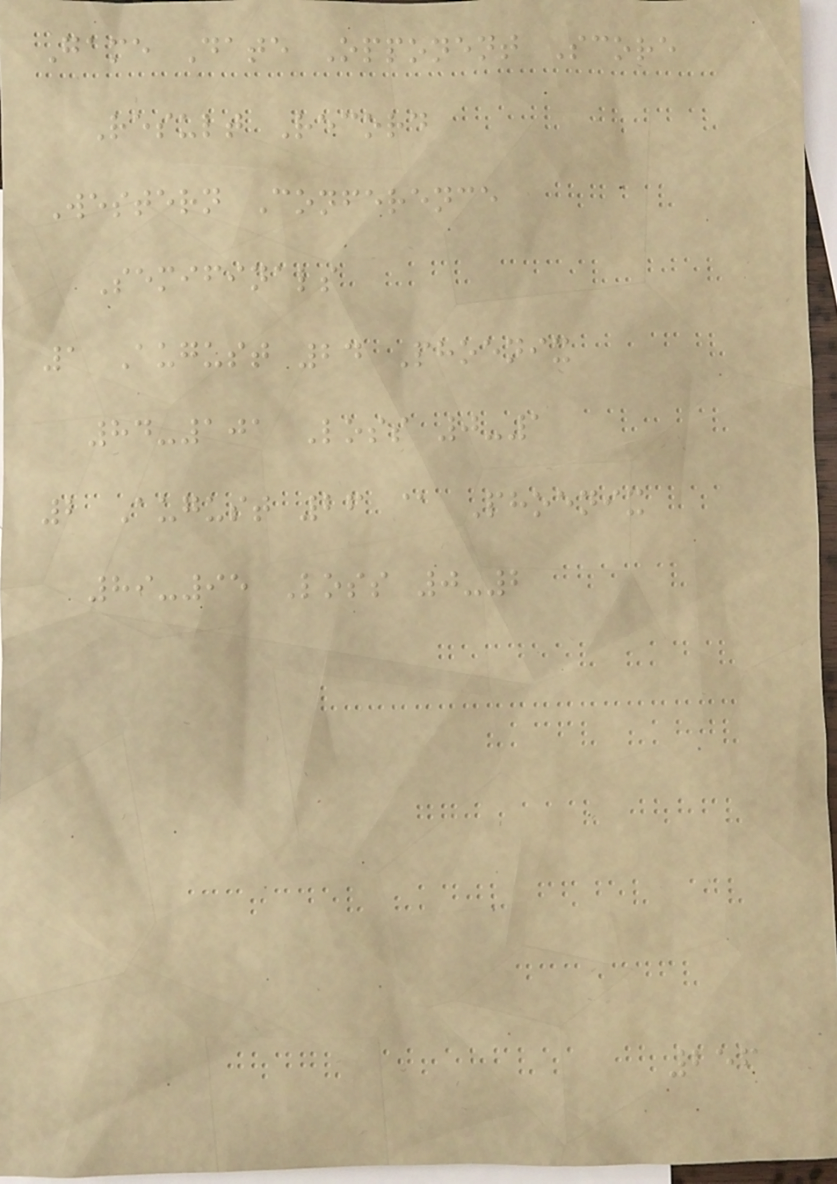Game Date Opponent Score
Result Record
Western Conference
Semifinals
1 August 24 Phoenix
84-101 Loss 0-1
2 August 26 @ Phoenix
89-95 Loss 0-2
256
